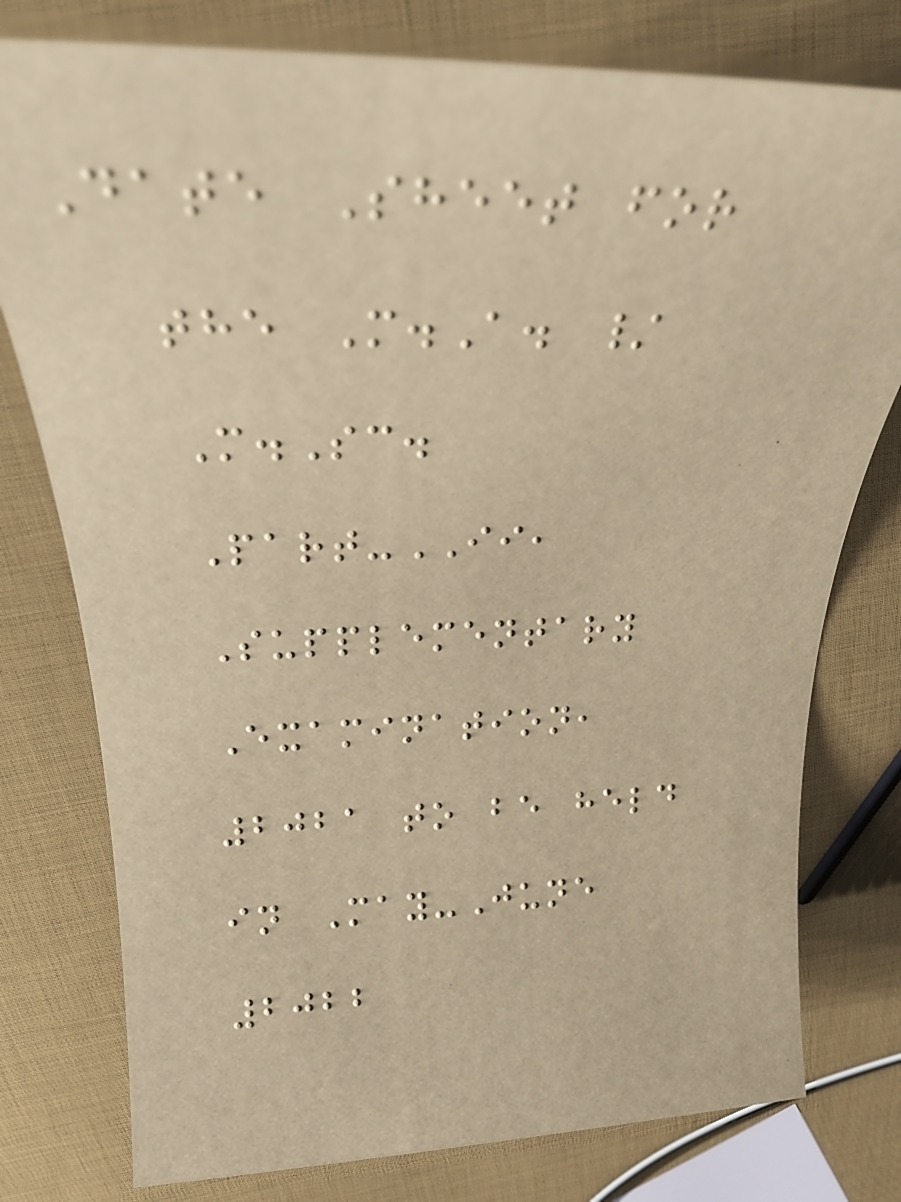Date Sheet for
the M.A. /
M.Sc.
Part-II,
Supplementary
Examination,
2021 to be held
in May-June
2022
